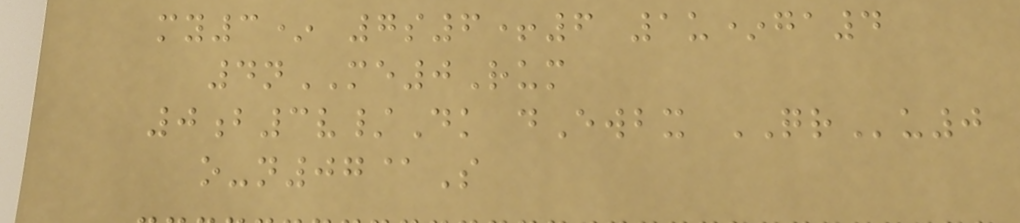my3* 7s6+6 1u*ga4
4nME0Rum
0b3v/Dk dEwbx QRu0
o-n07@S
